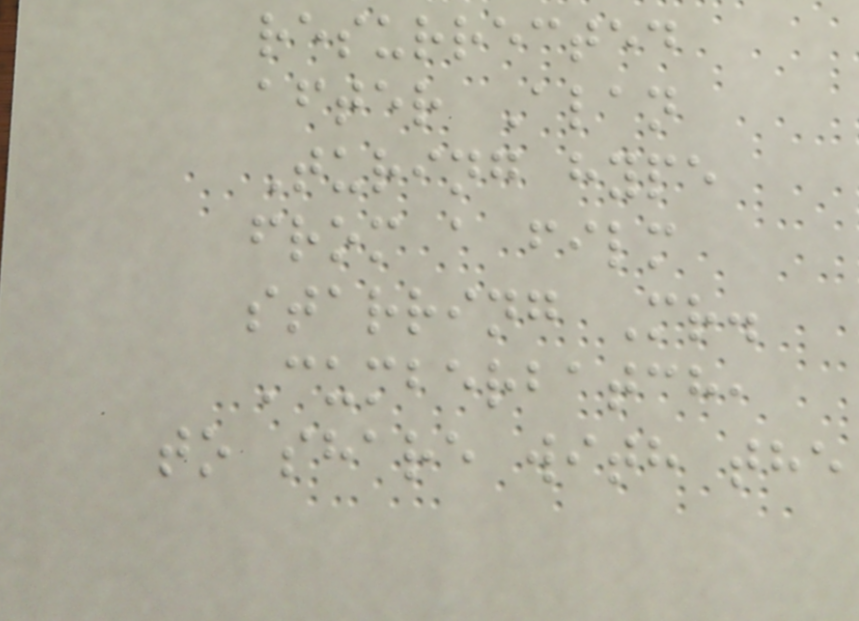resurrected
after Alan
Turing hype
from a film
starring Mr.
Cumberbatch,
to share with the
